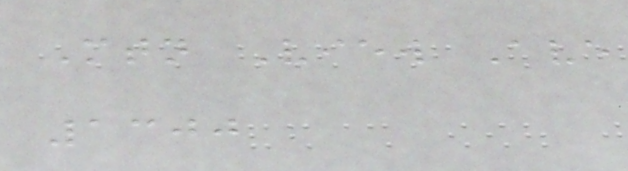Mtn View Ave
1300
